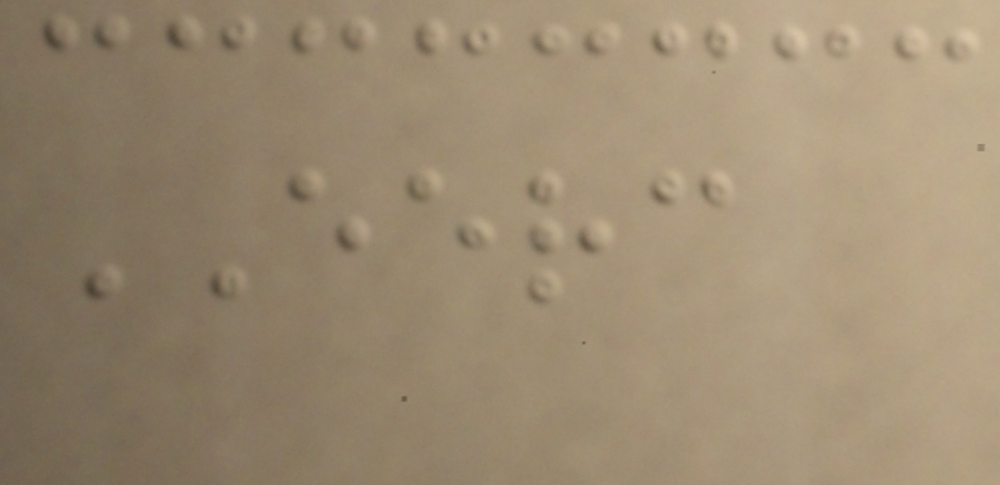EERC
